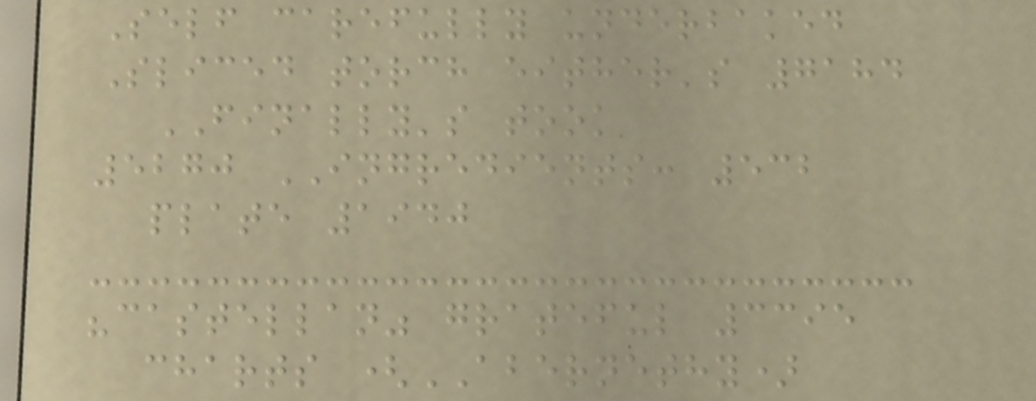Self carefully underbaked
Sliced torch either's 7184
FINALLY's took
5270 INGREDIENTS: 532
plate 1940
"castellan" grateful 3395
charts (ABERNETHY)
